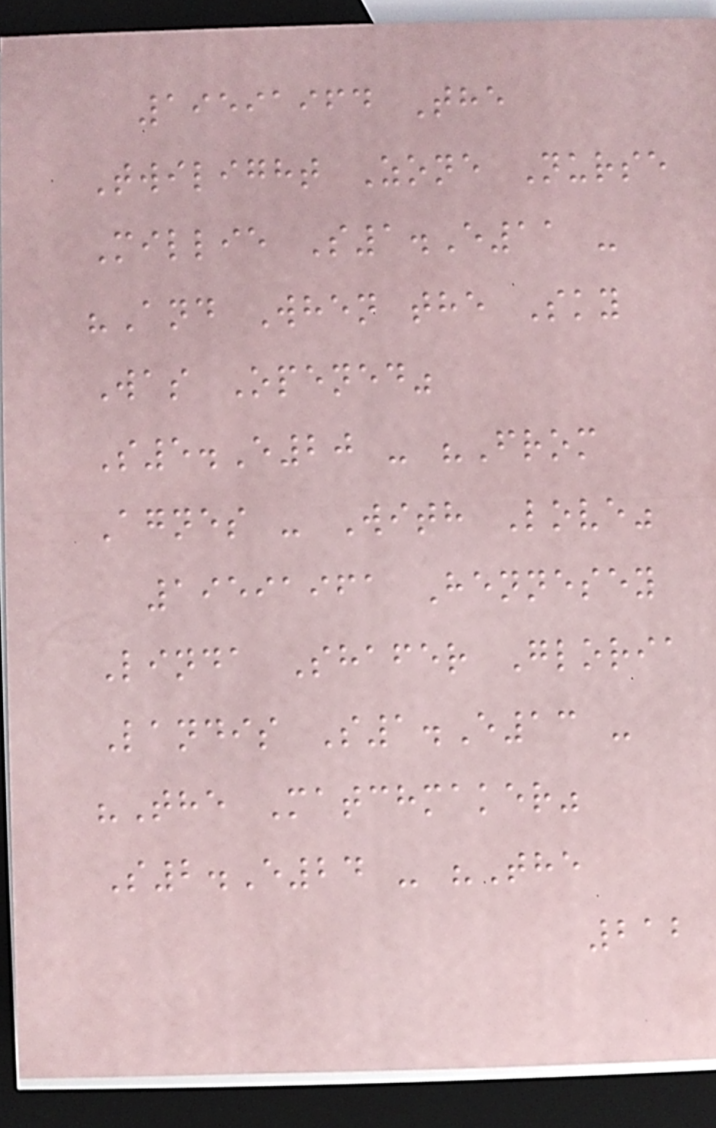19591964 The
Twilight Zone Nurse
Millie S1.E11 -
"And When the Sky
Was Opened"
S5.E20 - "From
Agnes - With Love"
19591961 Hennesey
Linda Shafer Gloria
Landis S1.E13 -
"The Matchmaker"
S2.E24 - "The
212
